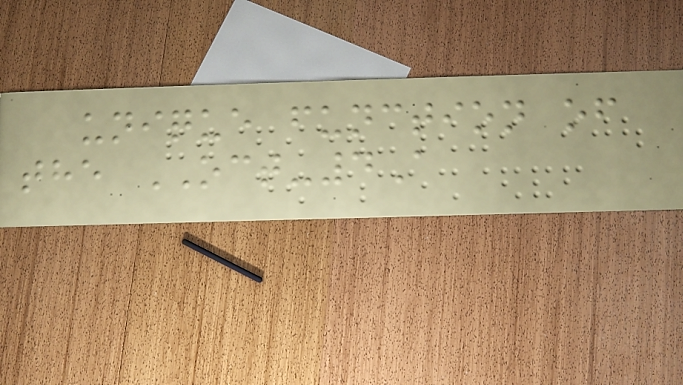unique function of
the OCT-4A
